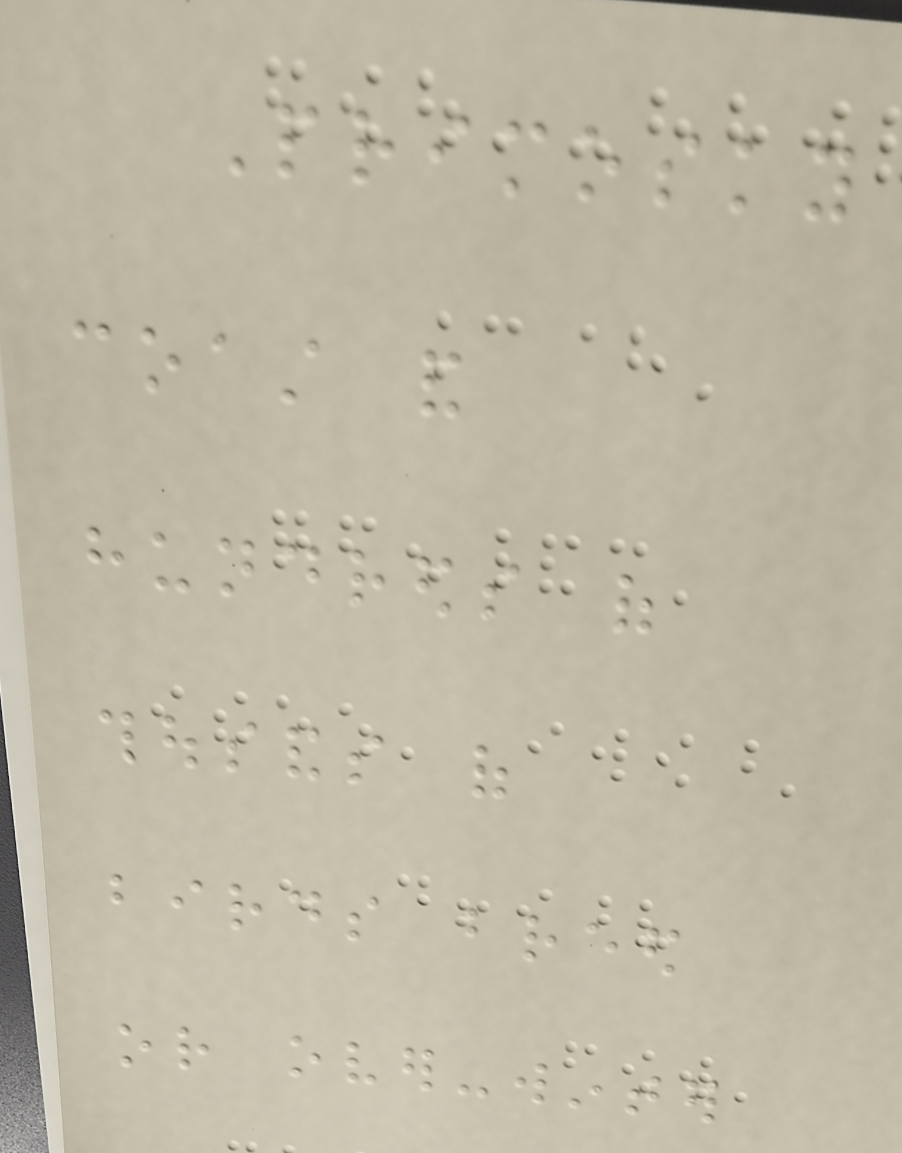Primosky
coast and
hundreds of
thousands of
birds breed
or over-winter
